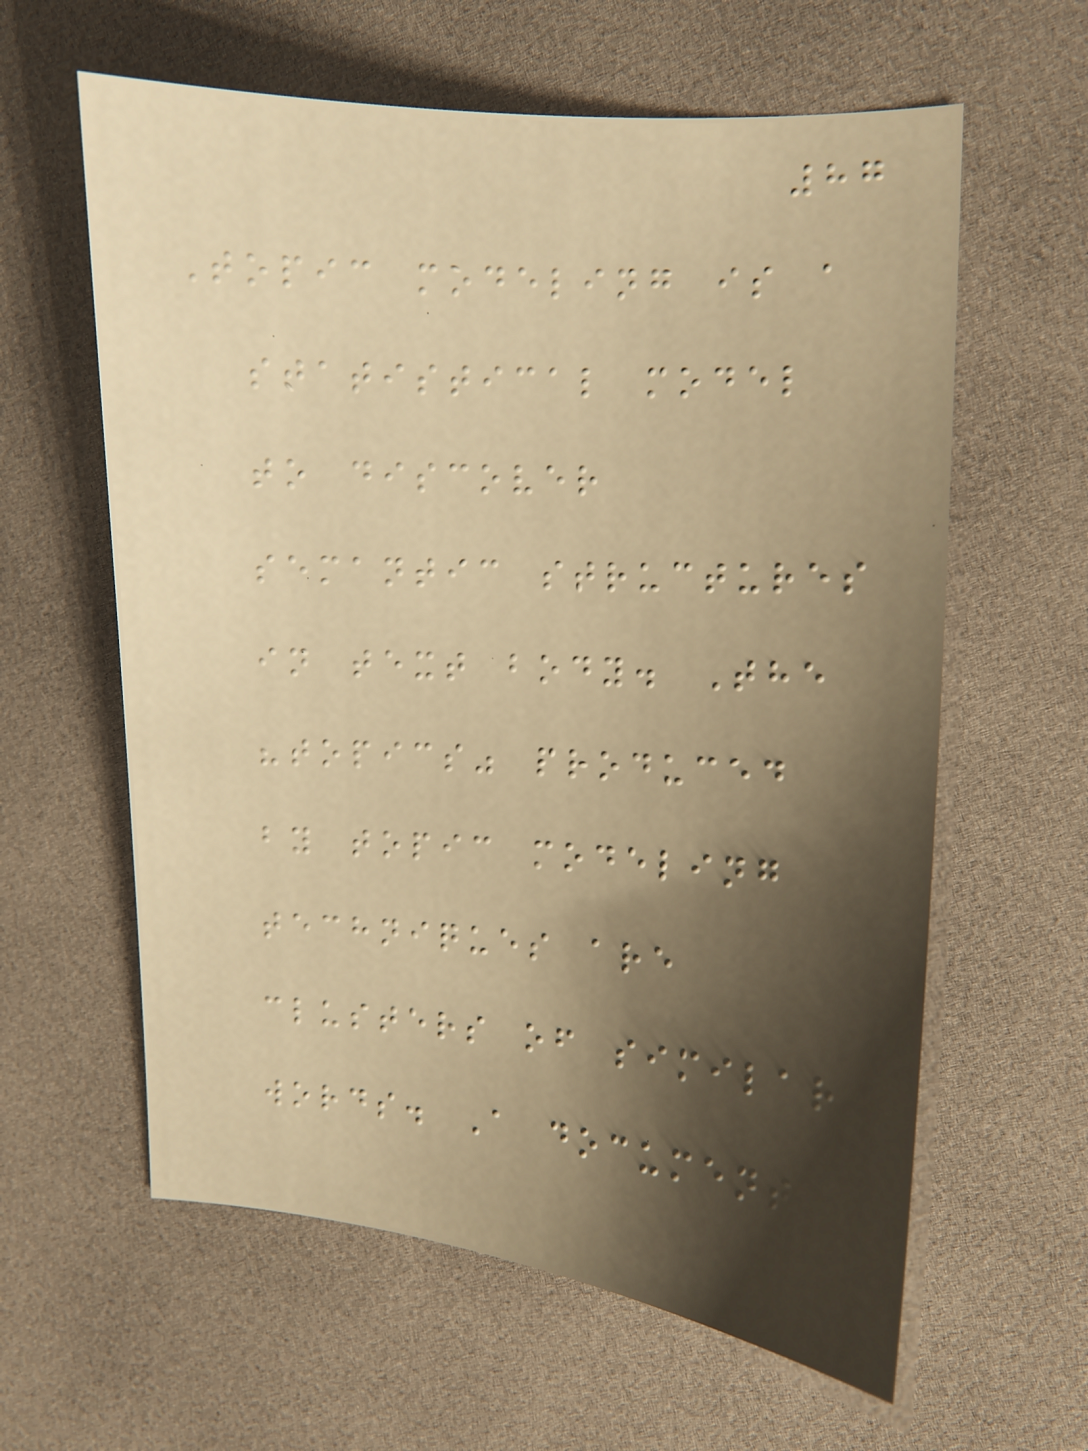87
Topic modeling is a
statistical model
to discover
semantic structures
in text body. The
"topics" produced
by topic modeling
techniques are
clusters of similar
words. A document
